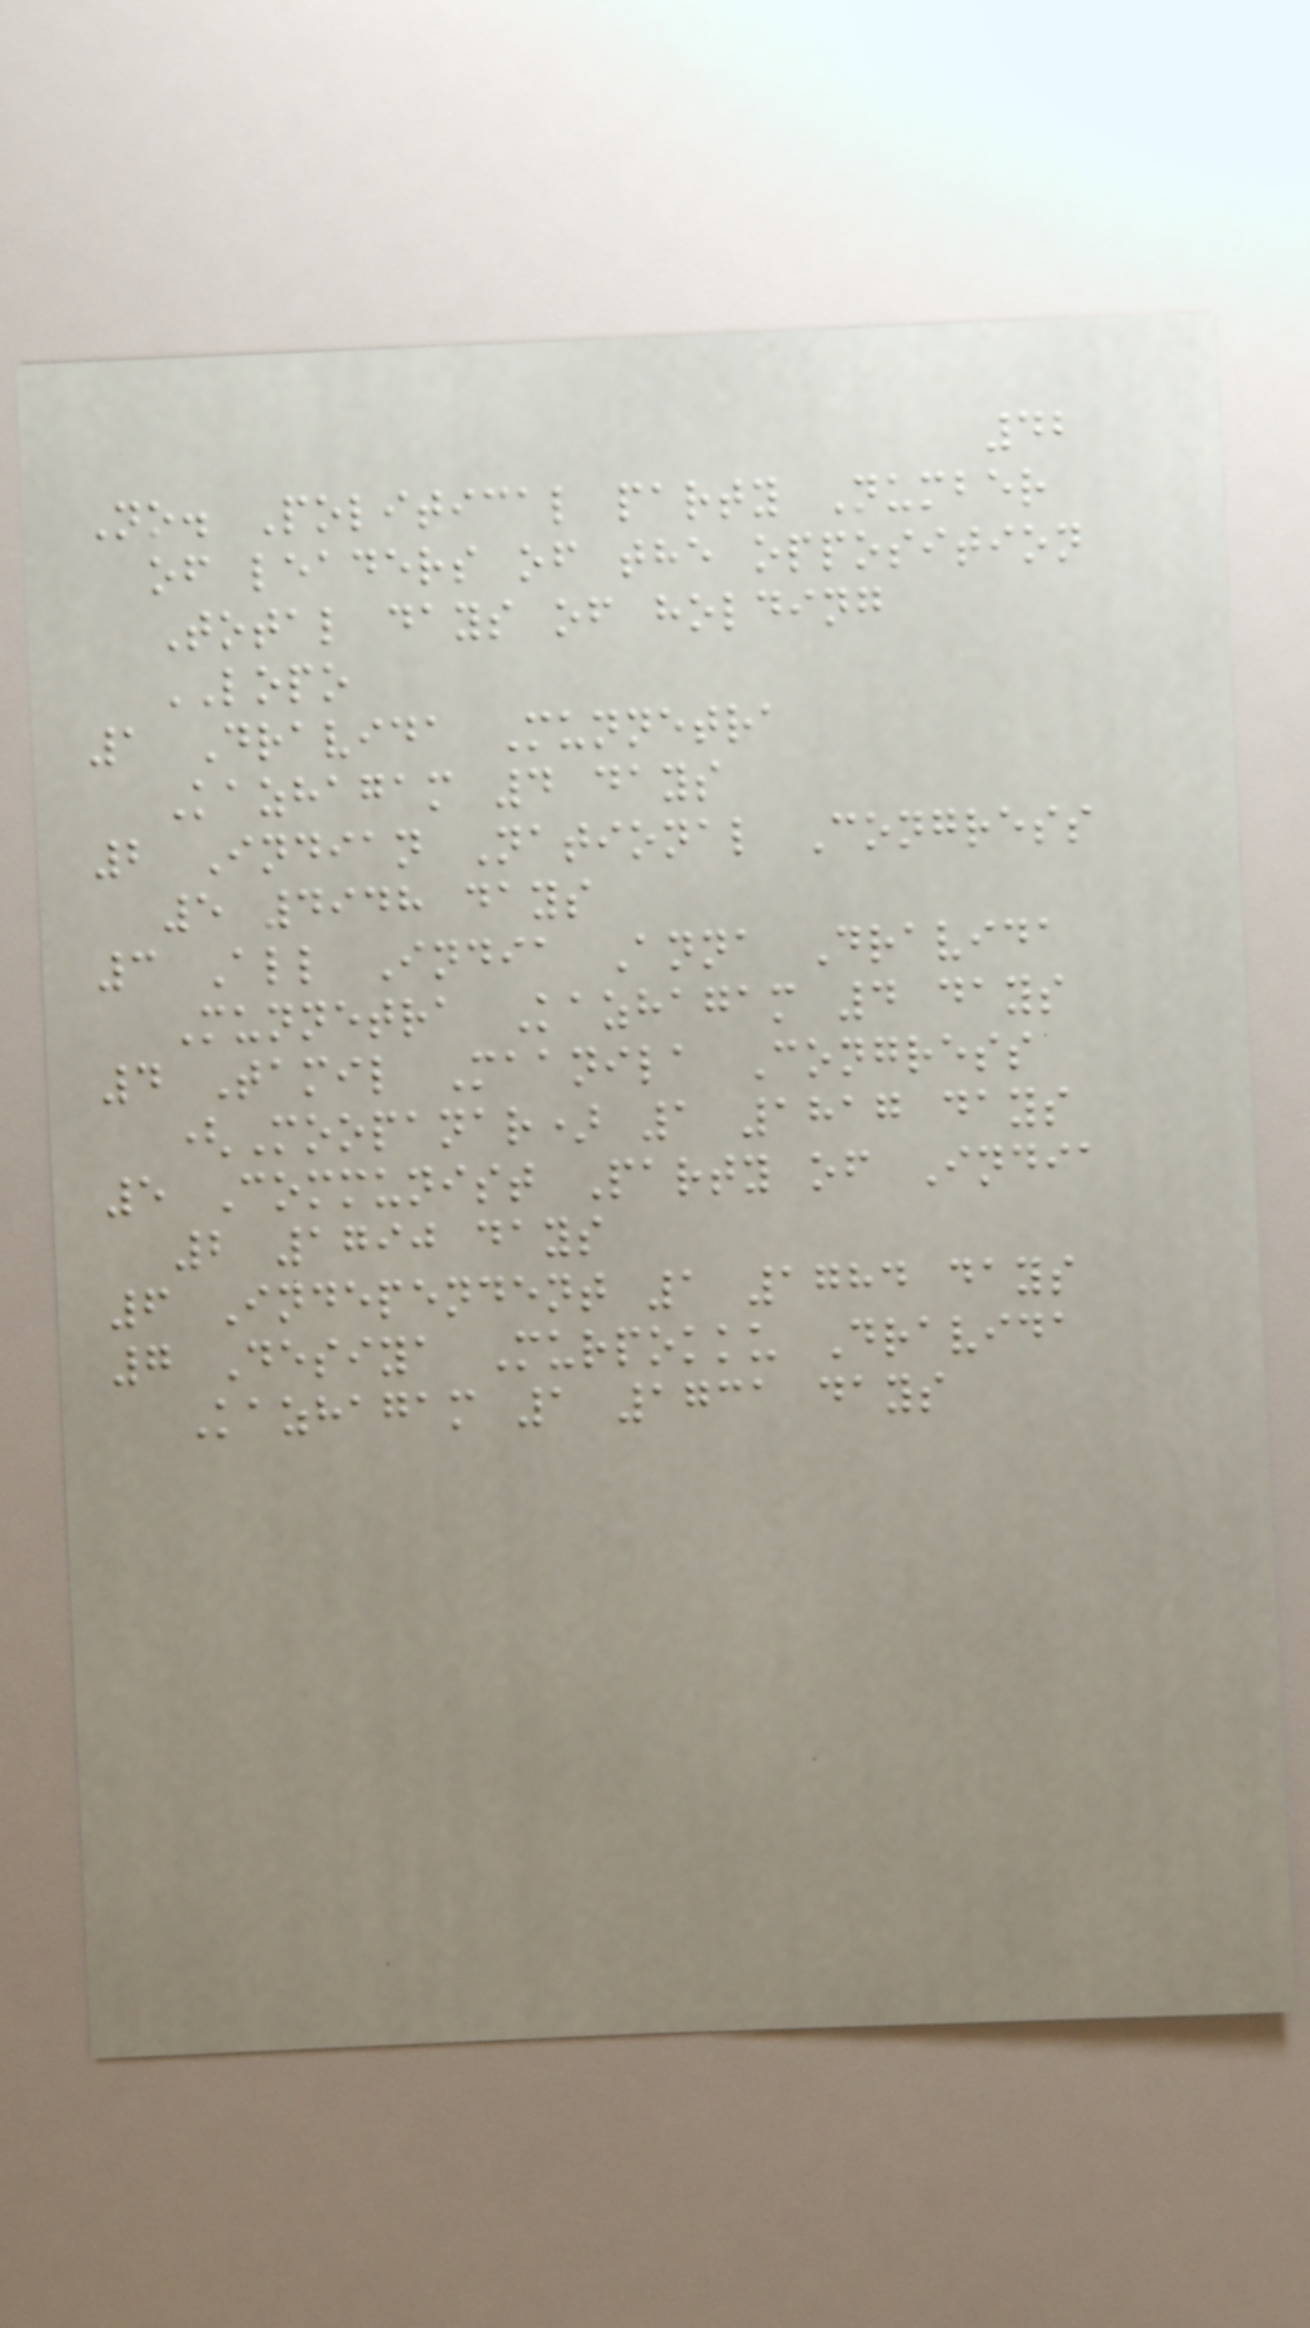42
No. Political party Number
of leaders of the opposition
Total days of holding
LOPO
1 Dravida Munnetra
Kazhagam 4 days
2 Indian National Congress
5 4948 days
3 All India Anna Dravida
Munnetra Kazhagam 4 days
4 Tamil Maanila Congress
(Moopanar) 1 1817 days
5 Communist Party of India
2 1790 days
6 Independent 1 1784 days
7 Desiya Murpokku Dravida
Kazhagam 1 1731 days
